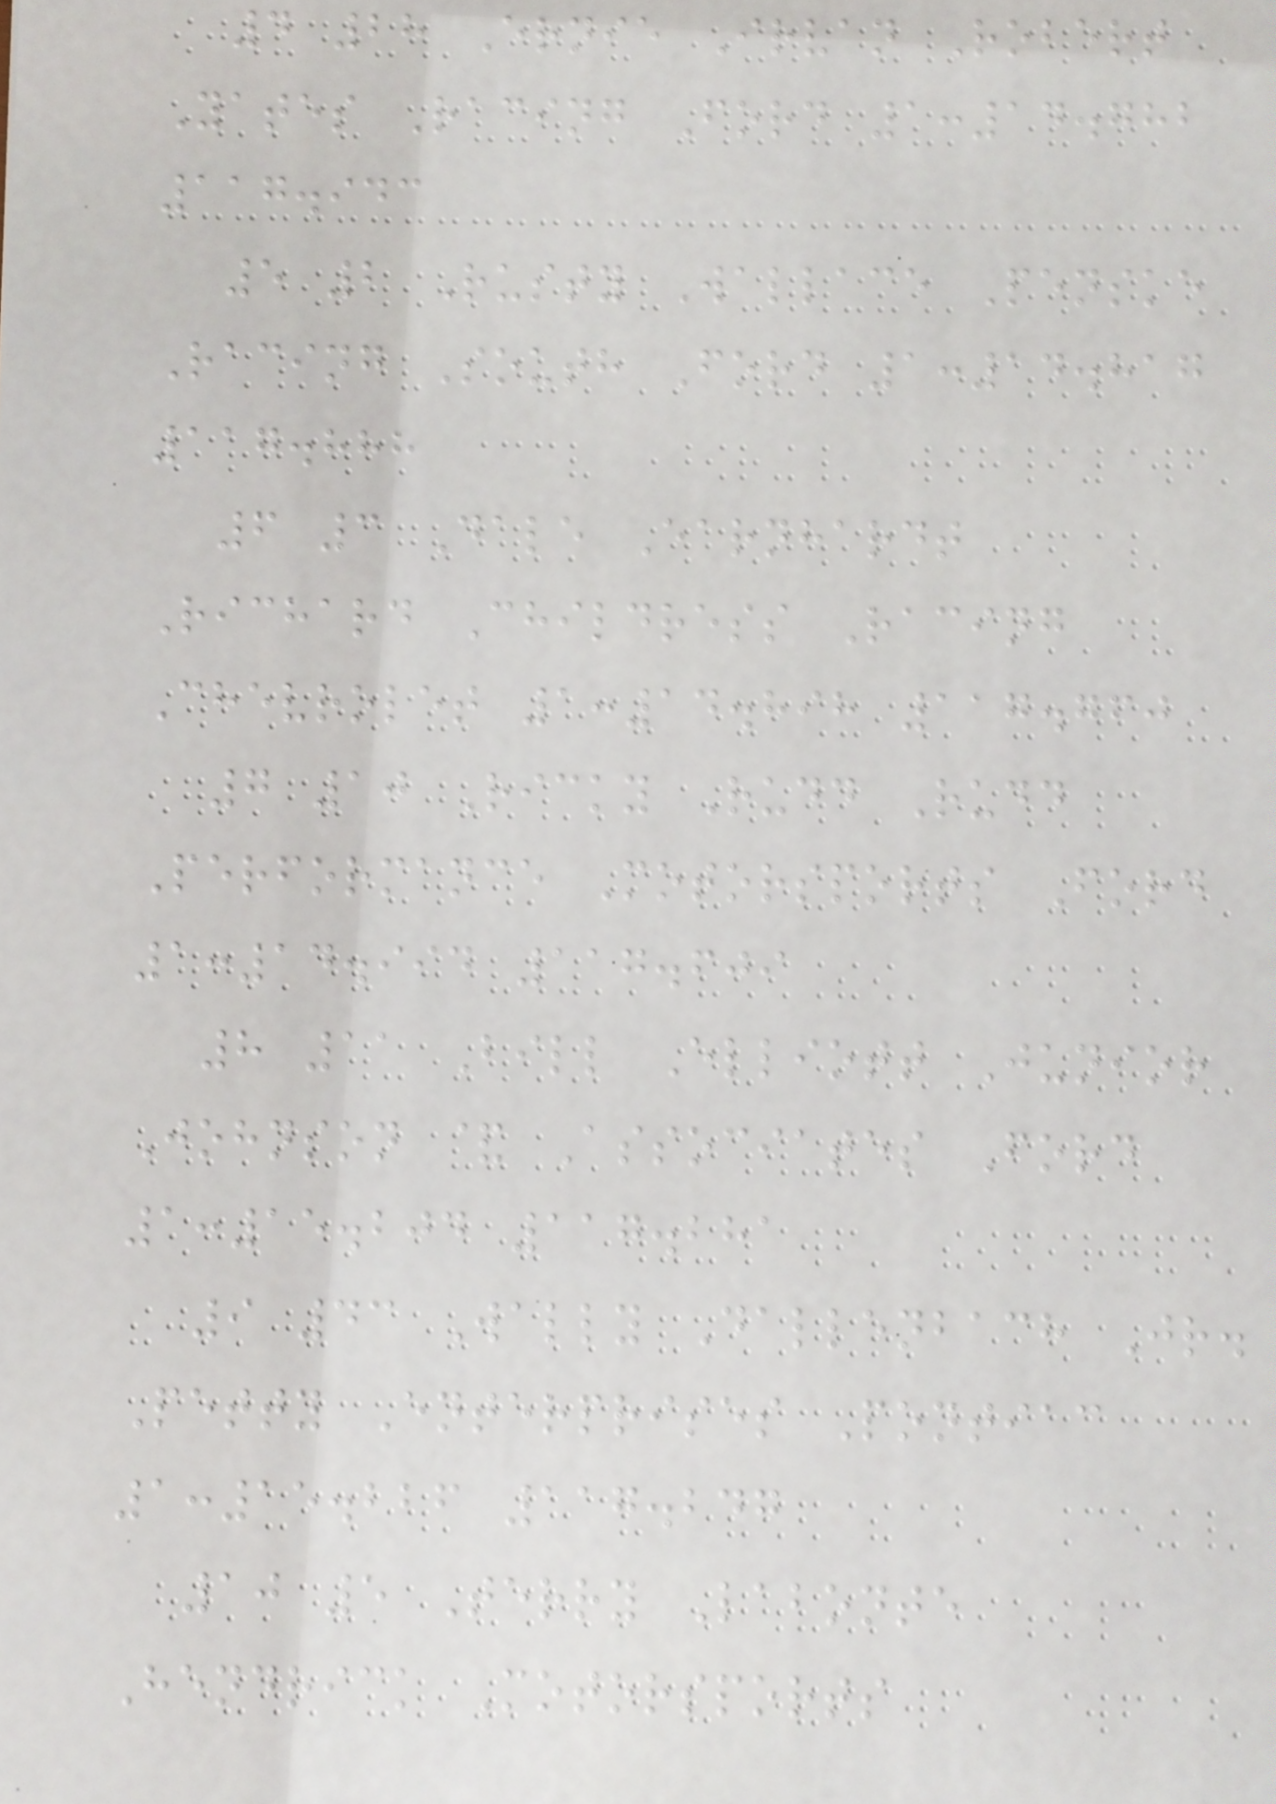4 28 Ernie Irvan Robert
Yates Racing Ford 1:14.782
117.943
5 2 Rusty Wallace Penske
Racing South Ford 1:14.817
117.888
6 3 Dale Earnhardt
Richard Childress Racing
Chevrolet 1:14.898 117.760
7 10 Ricky Rudd Rudd
Performance Motorsports Ford
1:14.994 117.609
8 11 Bill Elliott Junior
Johnson & Associates Ford
1:15.204 117.281
9 43 Wally Dallenbach Jr.
Petty Enterprises Pontiac
1:15.226 117.247
10 5 Terry Labonte
Hendrick Motorsports
